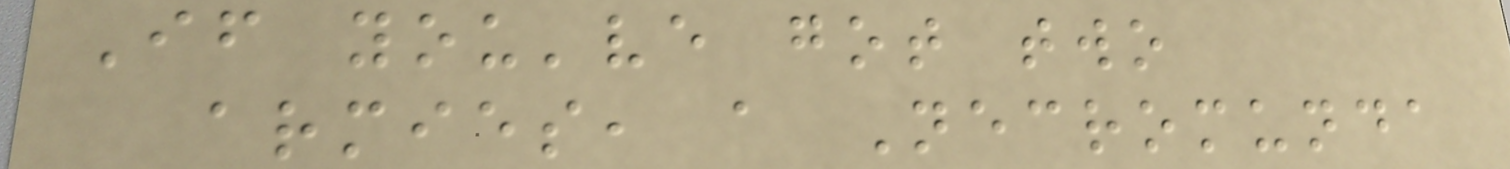If you've got two
armies, a Necromunda
